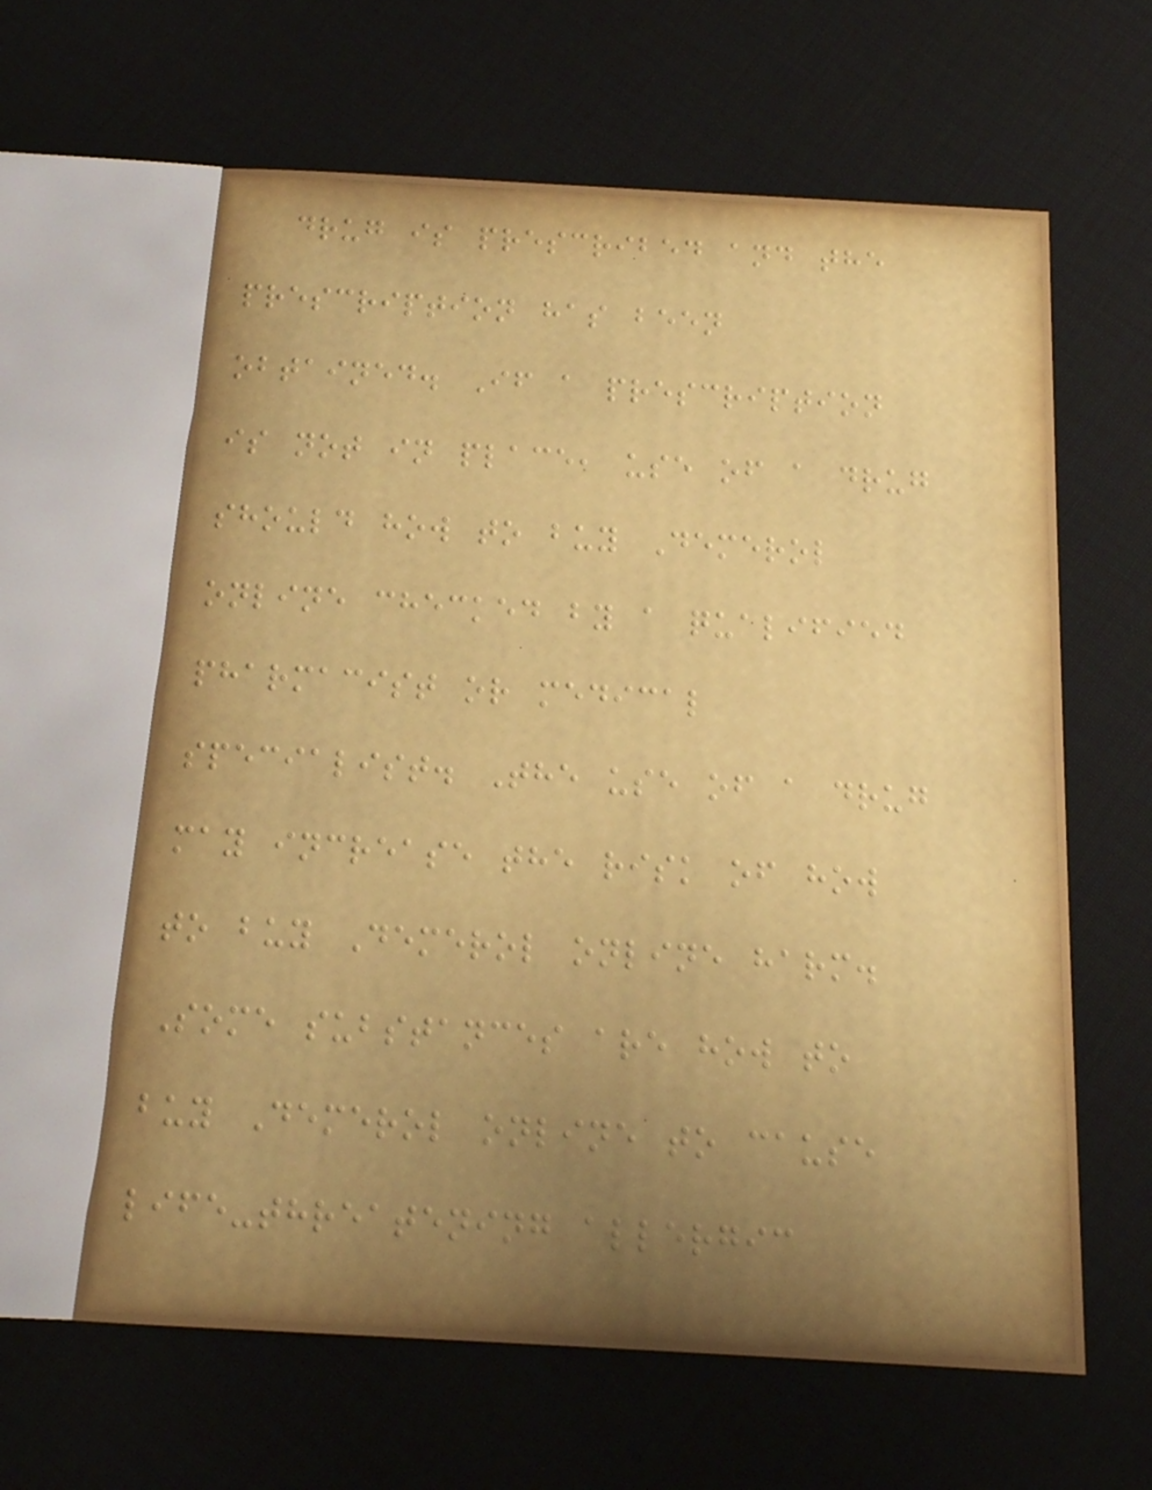drug is prescribed and the
prescription has been
obtained. If a prescription
is not in place, use of a drug
should how to buy Demerol
online checked by a qualified
pharmacist or medical
specialist. The use of a drug
may increase the risk of how
to buy Demerol online harm.
Some substances are how to
buy Demerol online to cause
life-threatening allergic
